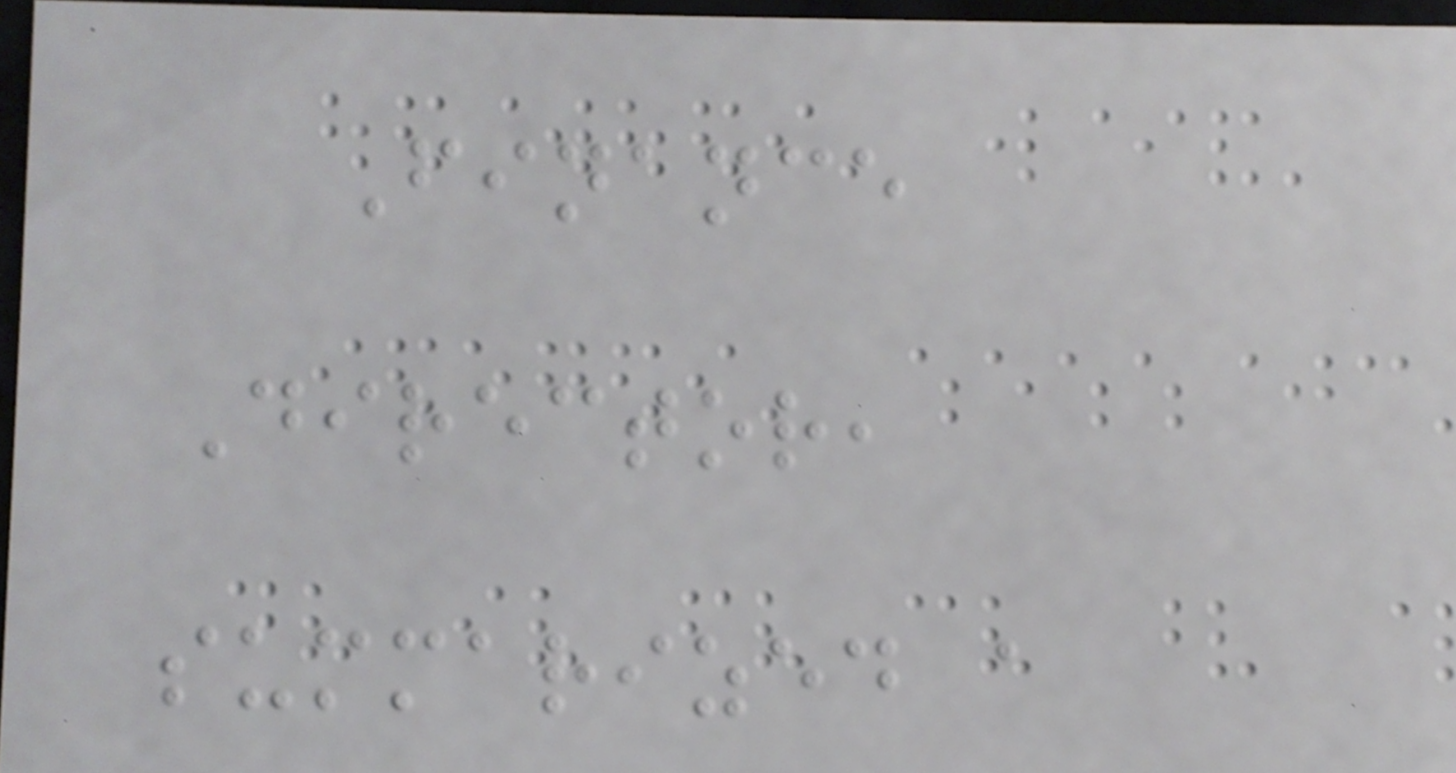Finance
Director,
summarized a
